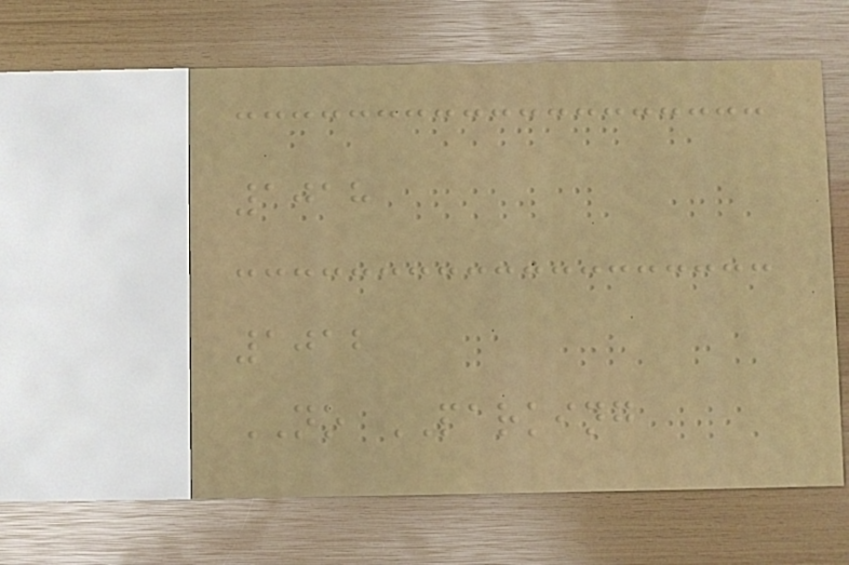1018
1012
NO PARKING
